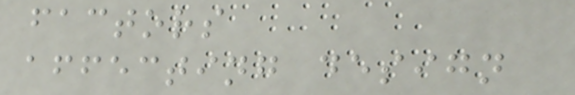factors
affecting design
